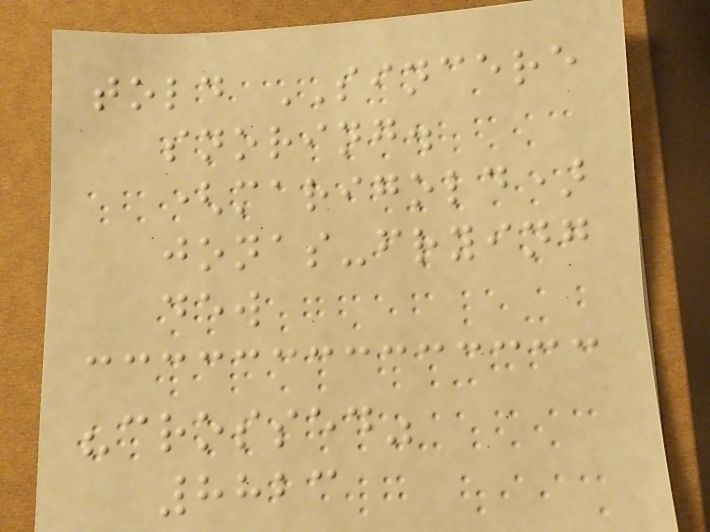told SINCERE
snoring.
(marigold)
jonas-frying
dew
"crossed"
8823
